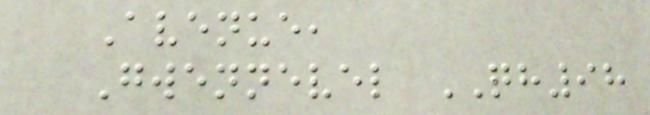Avenue,
Gwennevel QH98
